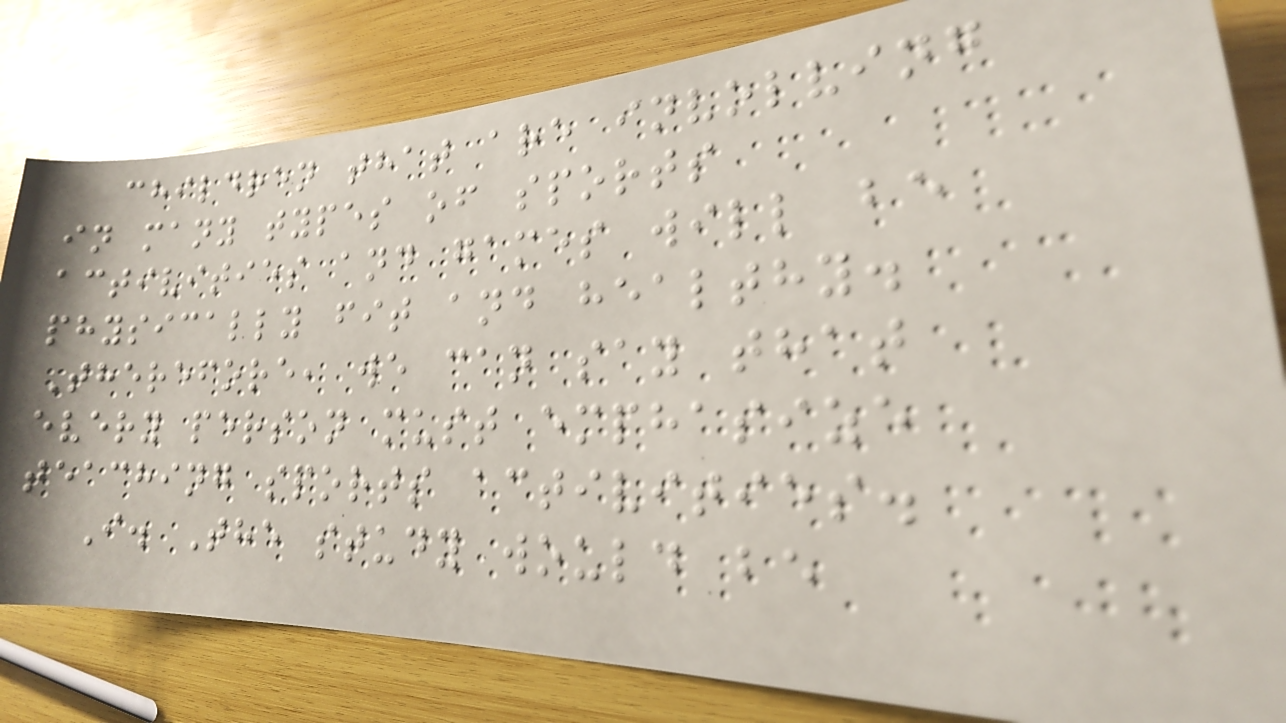children that are involving
in many types of sports
activities and games will be
physically fit and healthy.
Therefore, we can say that
every person must emphasize
teaching sports activities.
I. The study would be
